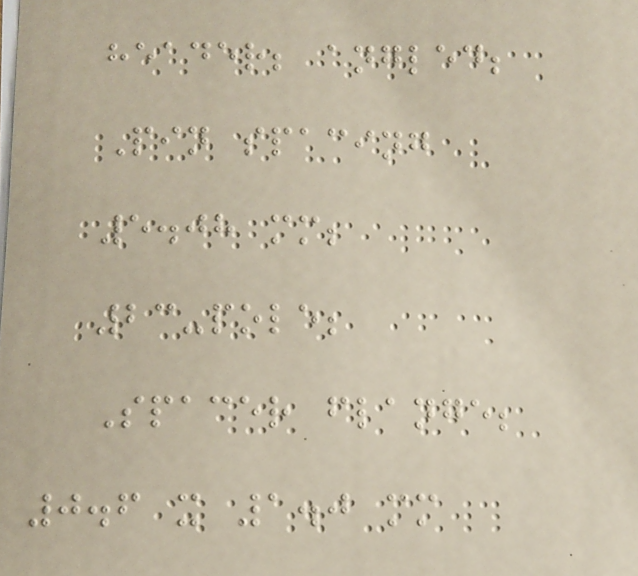header; angled;
Pin spacing
5.08 mm;
23-pole;
Spacer flange;
0.6 x 1.0 mm
